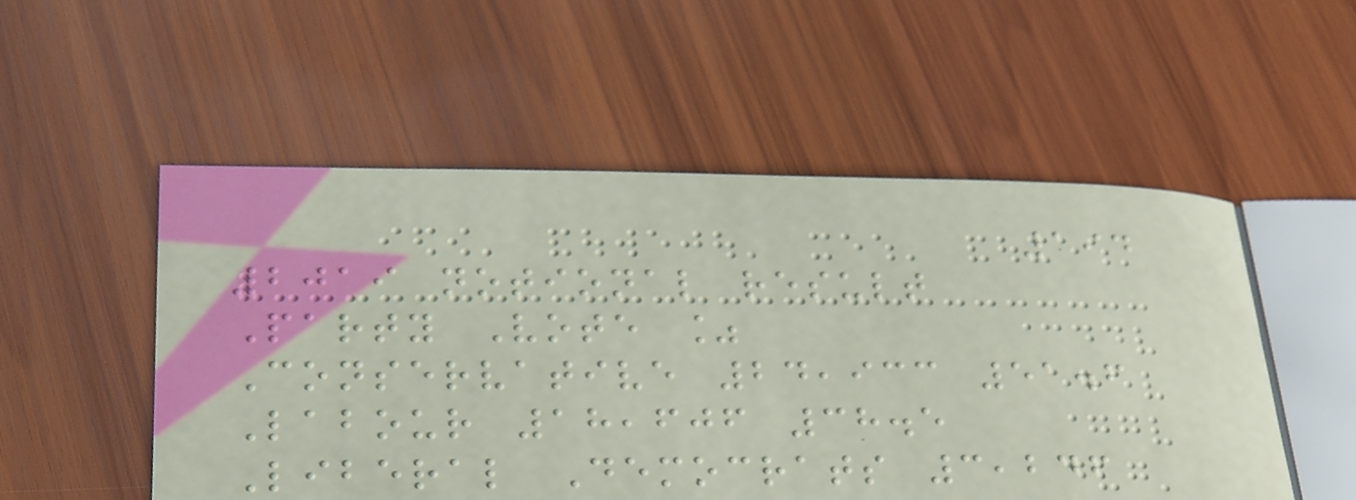194
2019 notional result
Party Vote %
Conservative 24,933 51.6
Labour 18,606 38.5
Liberal Democrats 3,246
